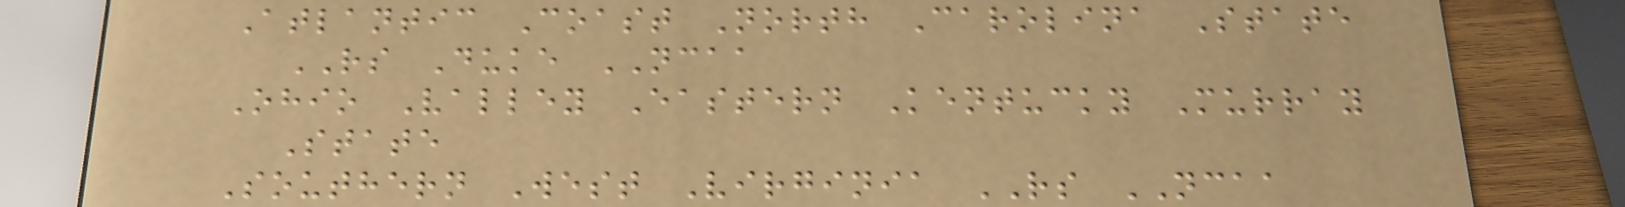Atlantic Coast North Carolina State
RS Duke NCAA
Ohio Valley Eastern Kentucky Murray
State
Southern West Virginia RS NCAA
